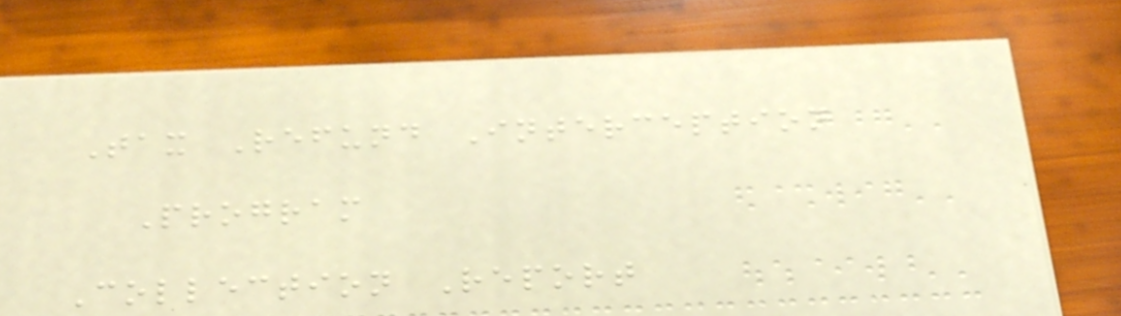Tax Refund Interception
Program
Collection Report
